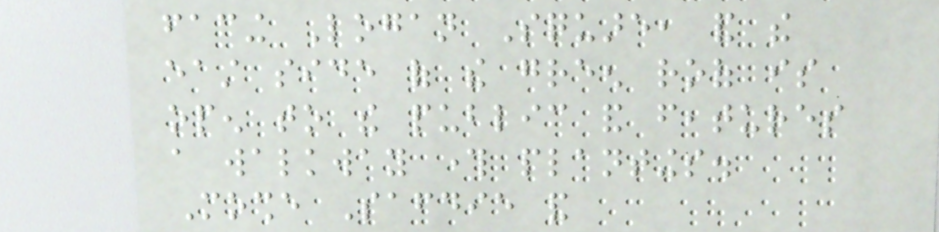facing Logan Square, and the
east side of the green roof is
open to the public and features
a walkway through plantings.
Moshe Safdie and
